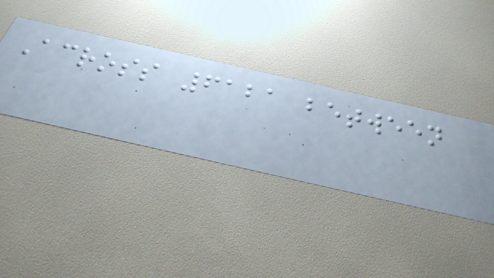Across 6121 between
